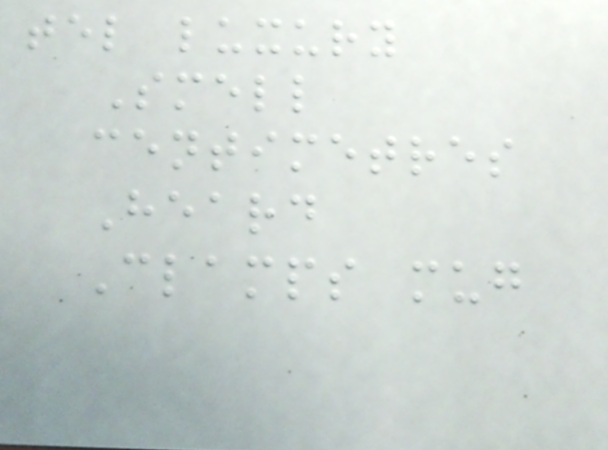tel luxury
Smell
centimetres
Heard
Clamps mug
